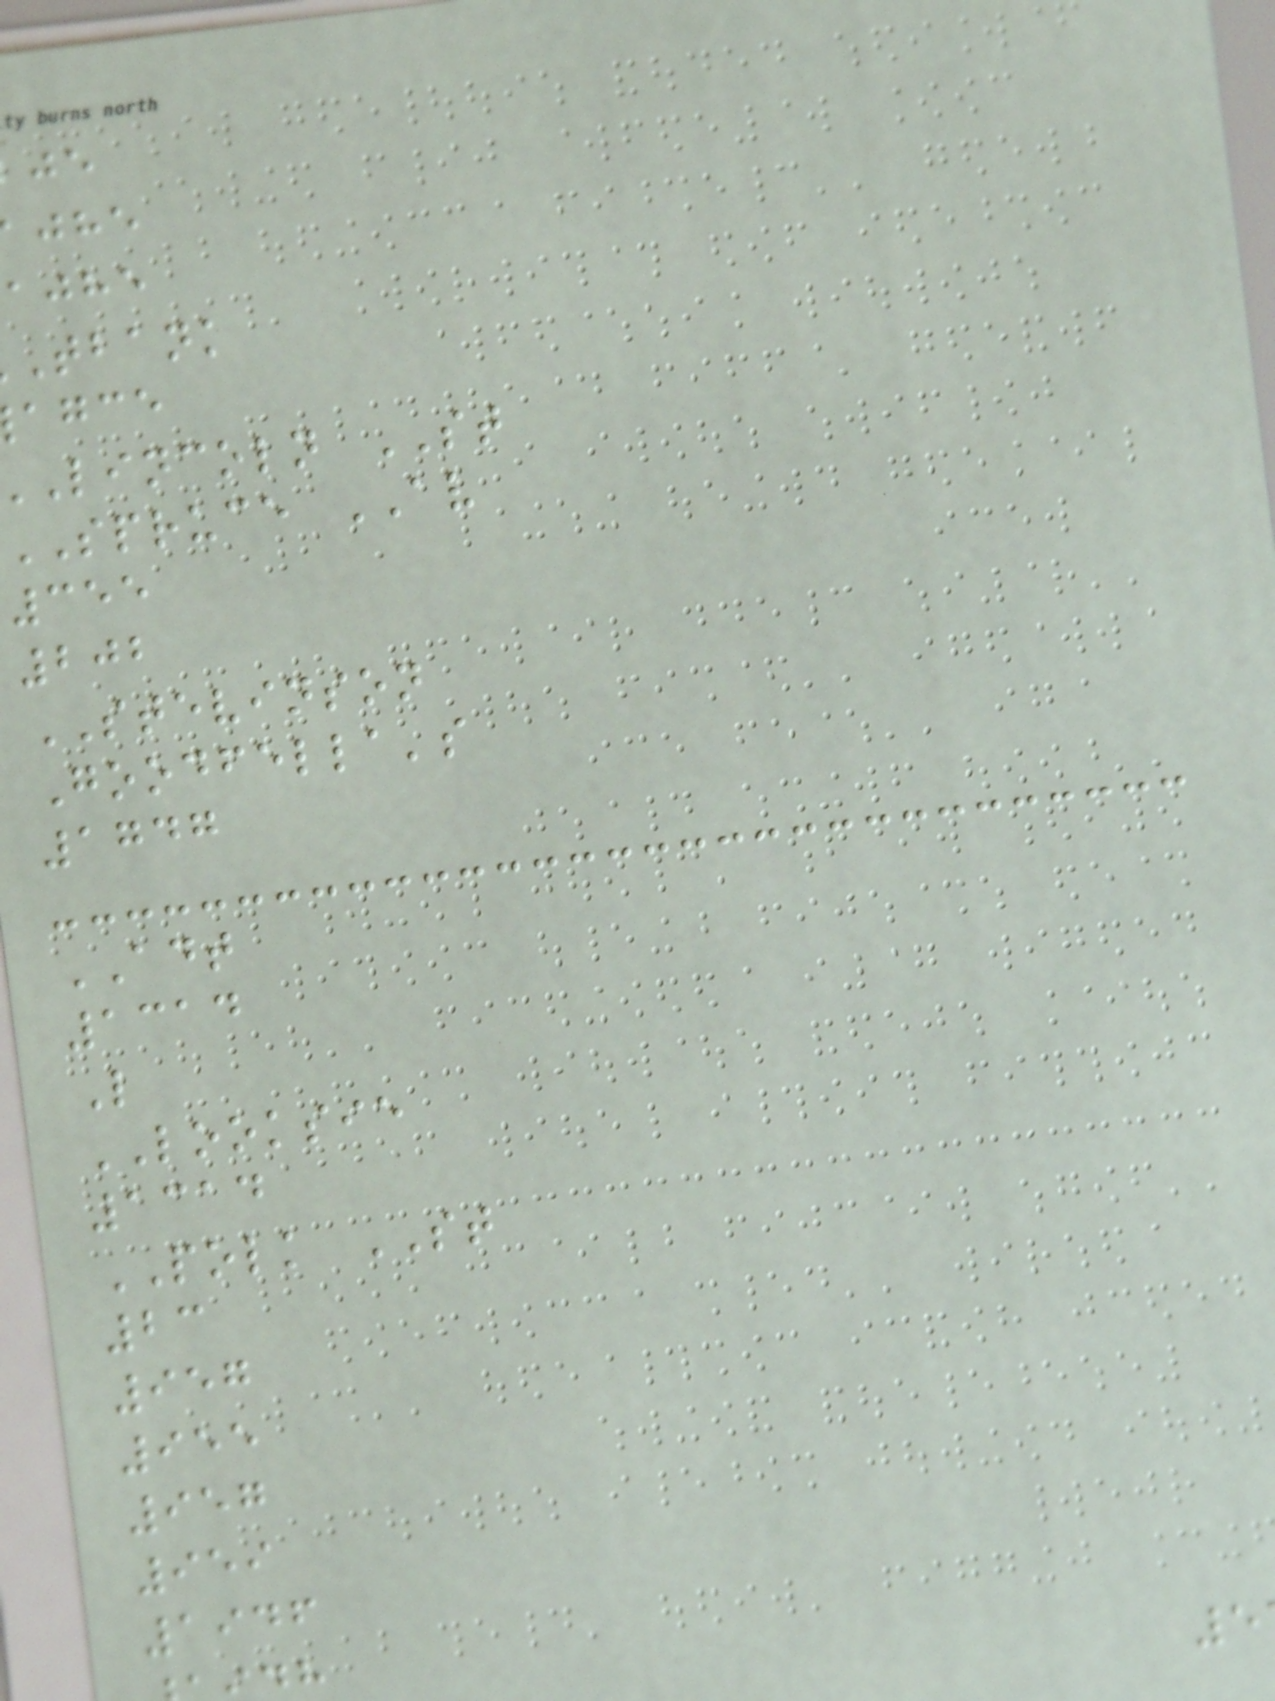ajhe
tbank
agce
lincoln ST
SPRUCE AV
355
202
STEVINSON
Goodfella's
1747
ADT
1314
L
LOOKSIE
1314
POLK ST
23
957
955
957
959
1946
